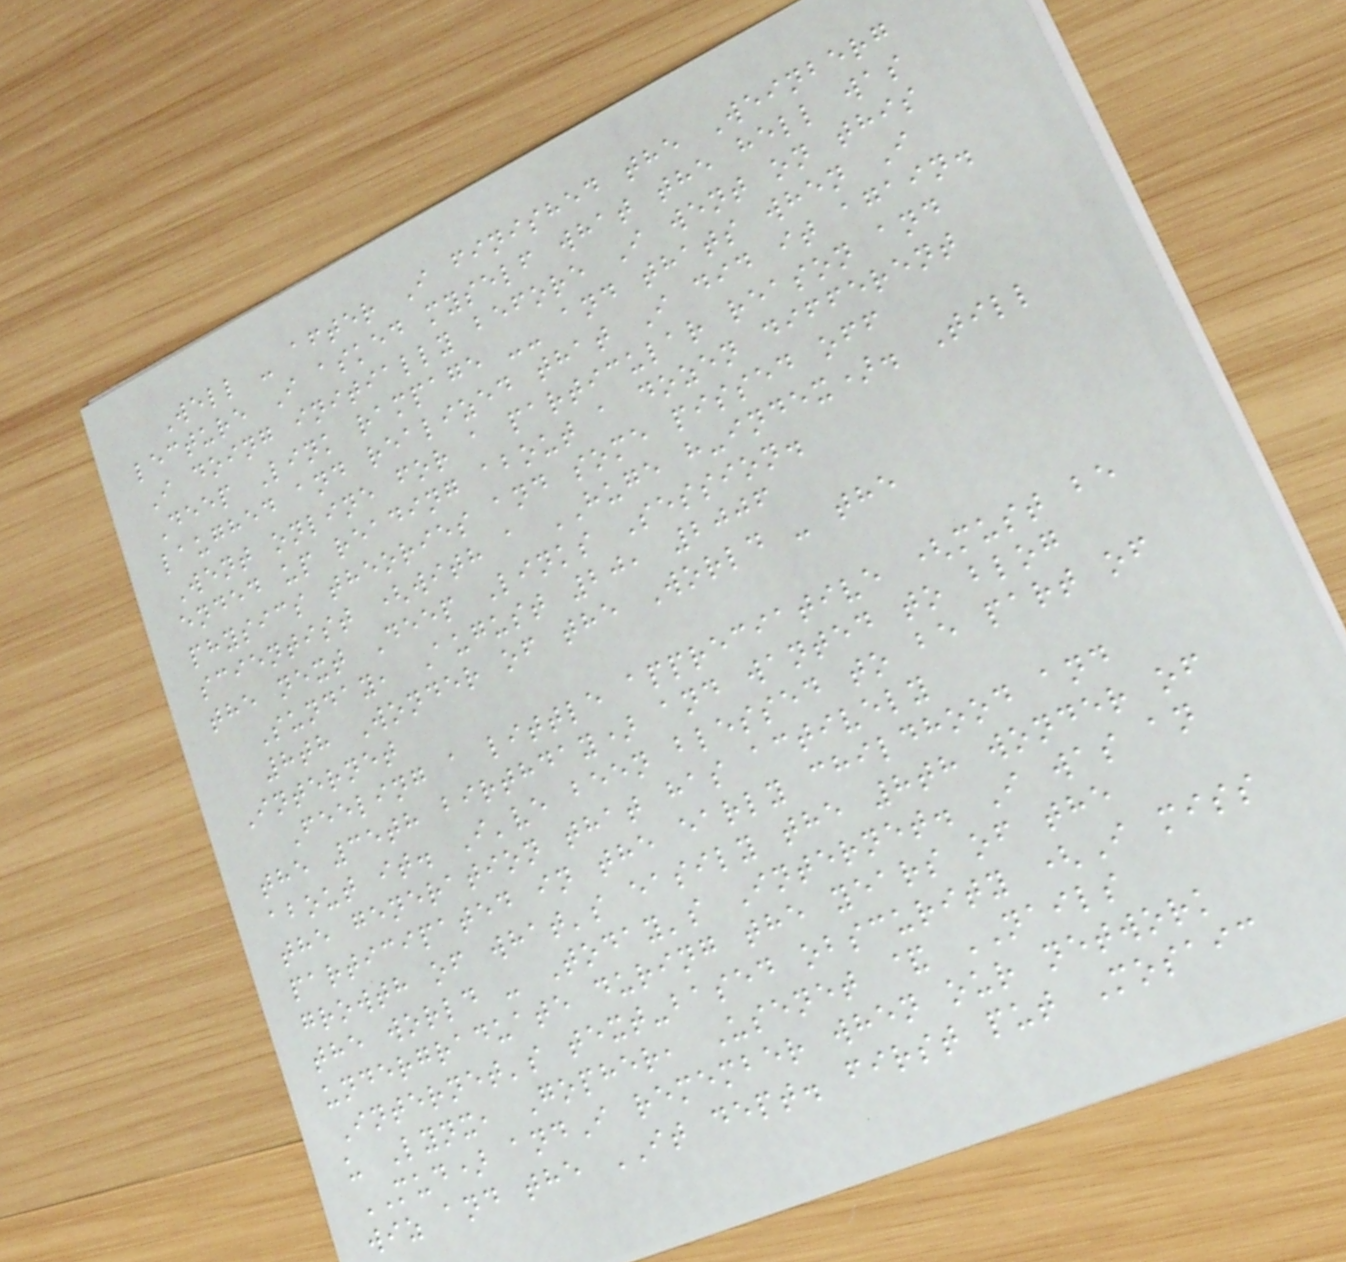Well - after I finished the Weinberg
lecture I asked myself what the hell was
I doing initially before I went on this
Deep Link rampage -- and thats when I
laughed and realized that I did it again.
Went online for a particular reason and
ended up reading about a dozen different
physics theories and some pissed off
scientist (with a HUGE h-index). Till
the next Deep Links Session.
Sunday, August 20, 2006
8th Wonder of the World - the
Internet
Feeling a little appreciative (must be
the 35th birthday) and wanted to blog
about it. I've been blessed to be part of
the generation that has actively
participated in the early childhood and
growth of what's easily the 8th wonder of
the world - Today's Internet. I was an
undergraduate during the years of the
Internet's text-based obscurity (I miss
u Lynx, Gopher, Usenet & NAILS
MUD) andI remember when our network
wiz and the IT dept. first put Mosaic
